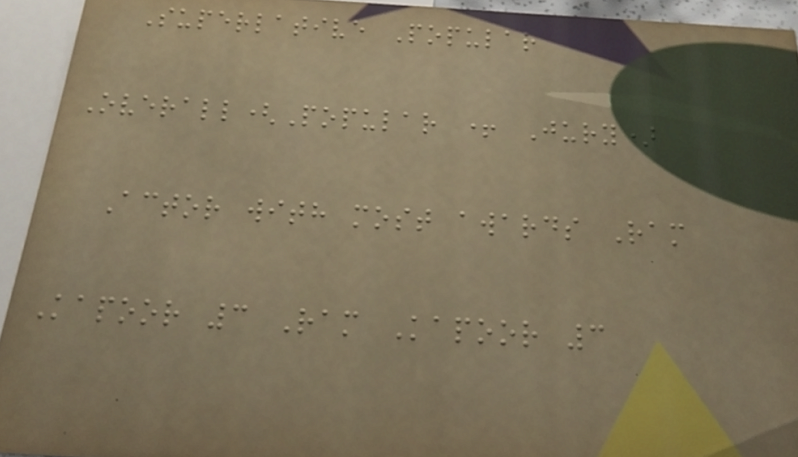Superlative Popular
Overall(Popular + Jury)
Actor with most awards Ram
Kapoor 3 Ram Kapoor 3
